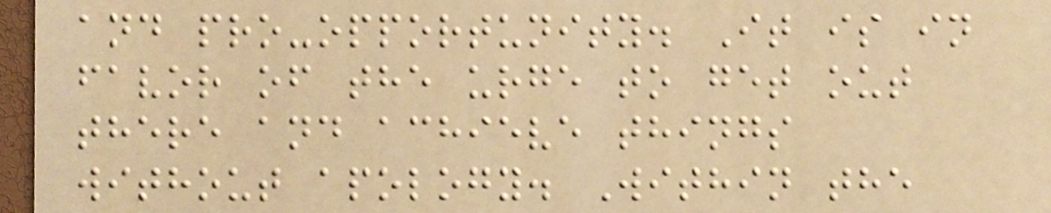and pro-opportunity. It is in
favor of the urge to get out
there and achieve things
without apology. Within the
